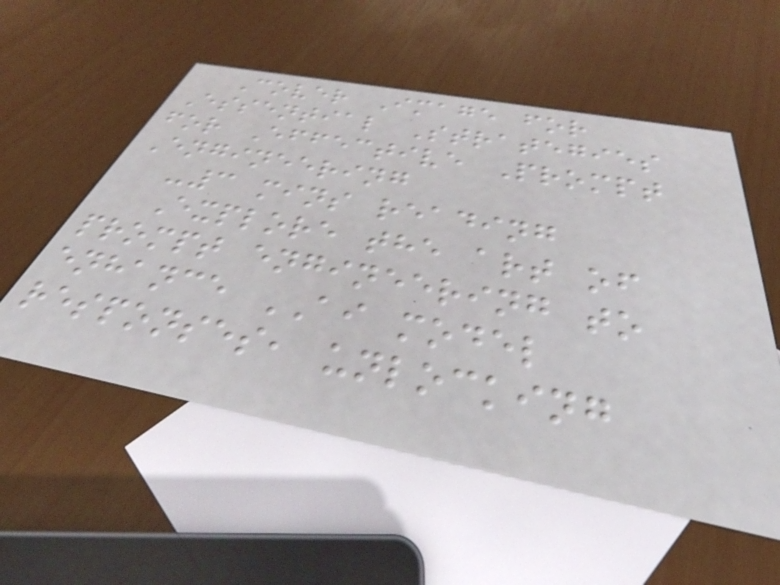Cover Image for
Essential Strategies
for Effective Prompt
Engineering
-3 mins reading
Explore the art of
prompt engineering to
enhance AI model
responses, unlocking
